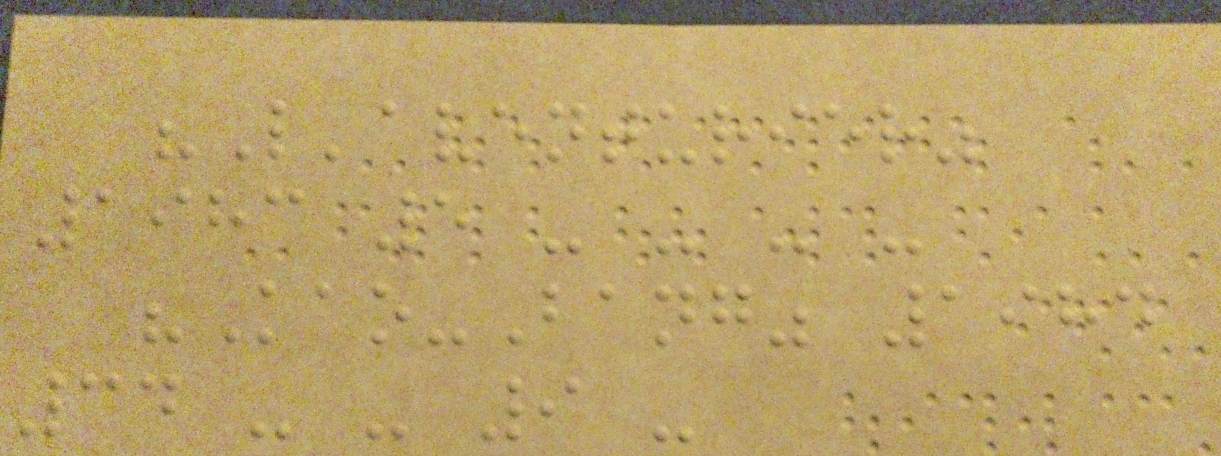"L'aventurier"
1983 5 - - - -
"Kao-Bang" 1984
34 - - 9 -
